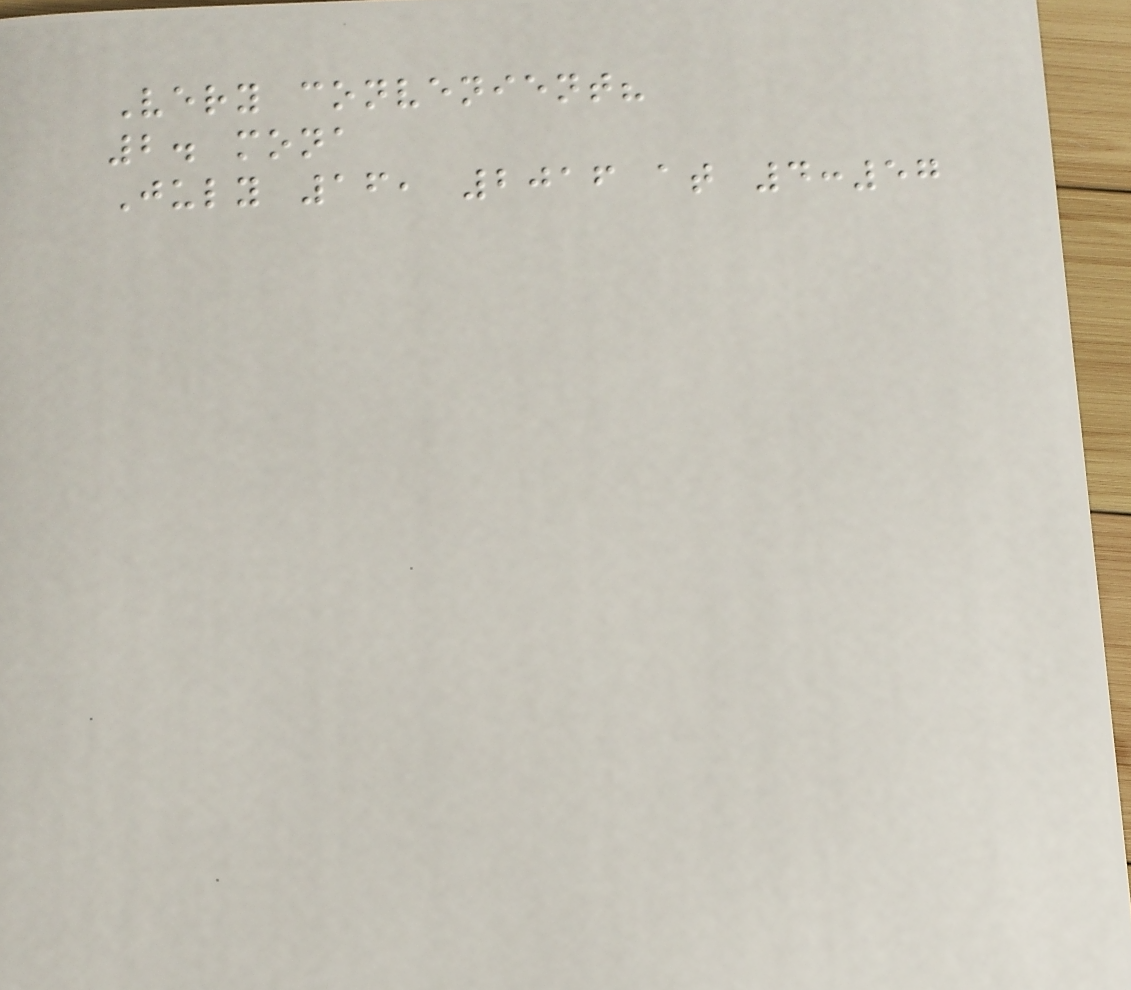Very convenient?
2. mona
July 16, 2016 at 4:57
